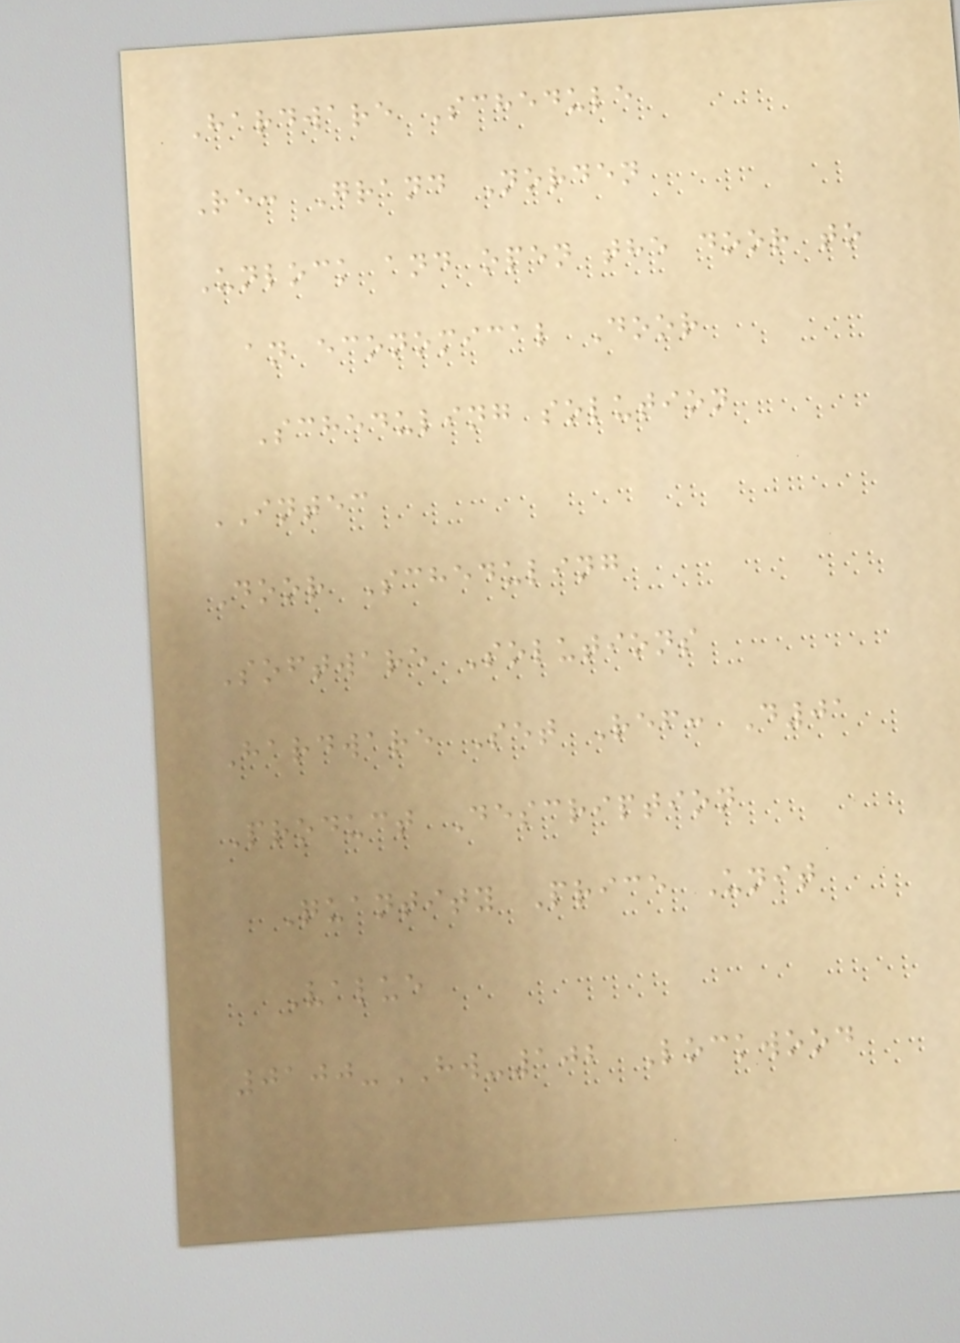Hardware Schedule
Re: Grand Norden
Unlock and open the door to
an economical Door
Scheduling solution
INTEC
Door Scheduling
Software Solutions
Hardware Set Ref: D01
Product Description
Quantity Price Unit
Value
0100-HW-102 Lockwood
